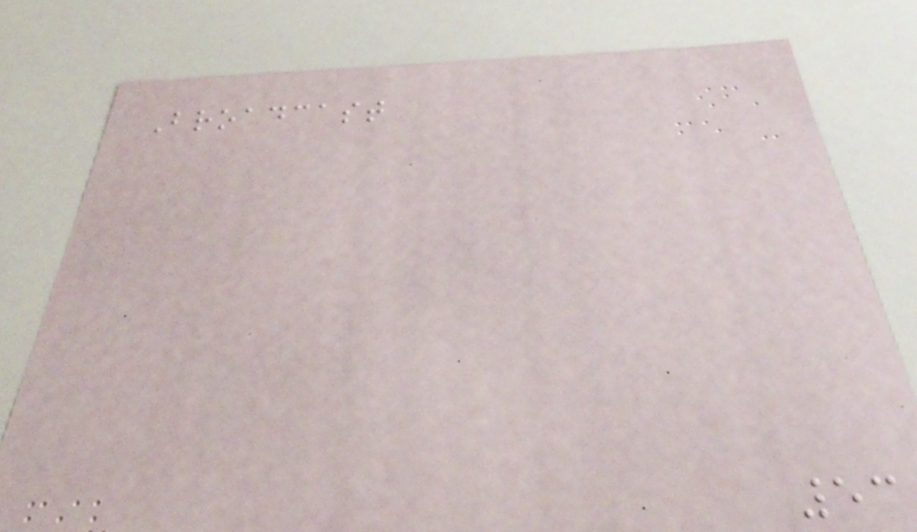Broadcast
53
